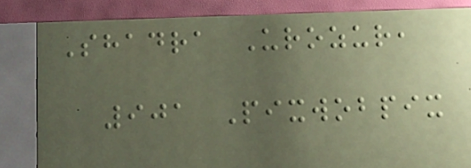Shadra Urozur,
901 Pixwobpix
